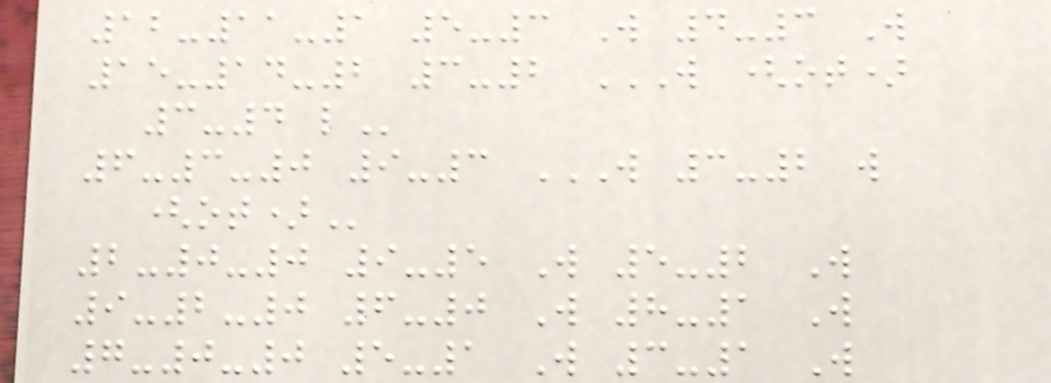12-11-1 5-3 W 4-3 W
15-14-2 3-2 W (OT)
3-4 L
6-3-0 9-3 W 3-2 W
(OT)
2-0-0 9-5 W 5-2 W
9-2-0 6-0 W 8-1 W
7-0-0 5-1 W 3-1 W
